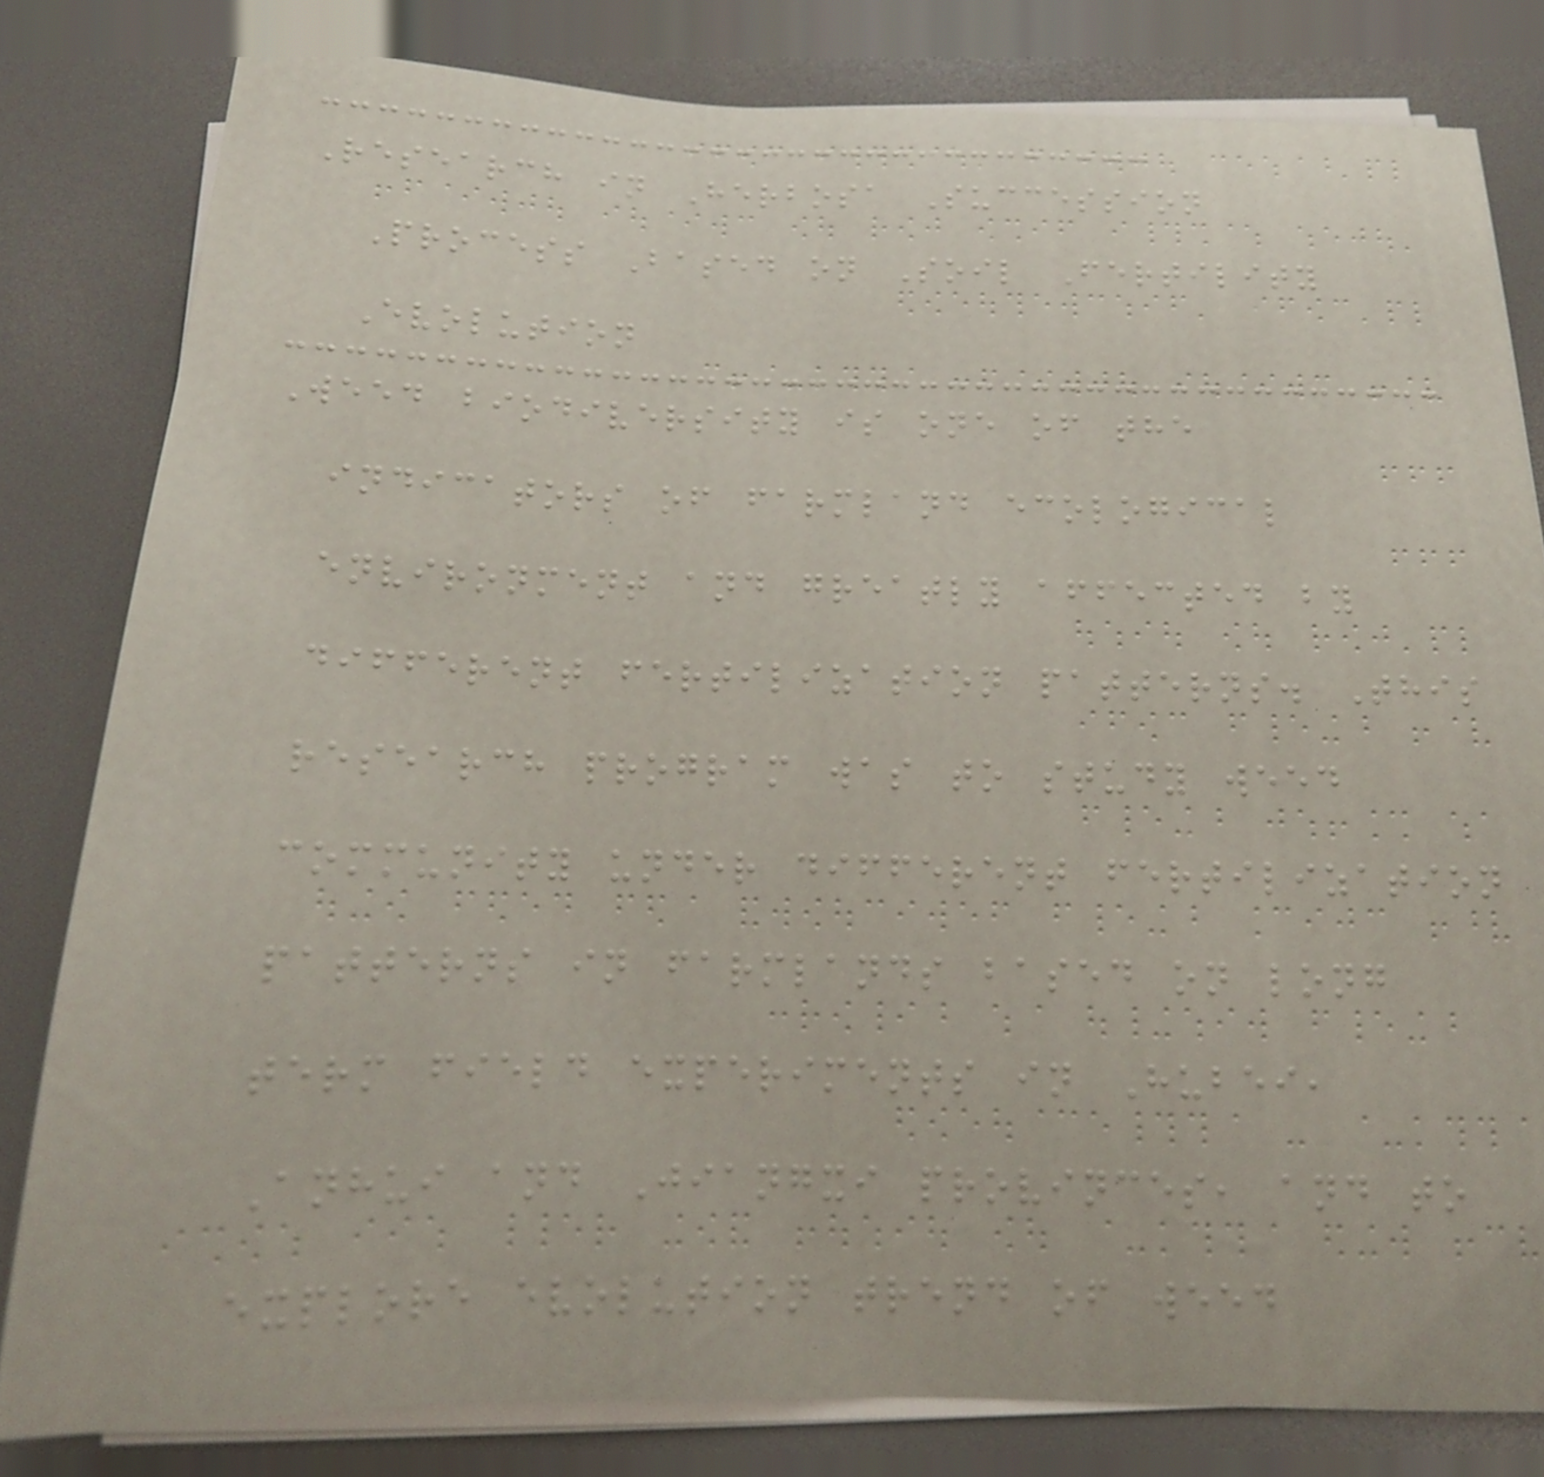Research in Herbosa Succession
Process Based on Soil Fertility
Evolution
Weed biodiversity is one of the
indicators of farmland ecological
environment and greatly affected by
different fertilization patterns. This
research program was to study weed
community under different fertilization
patterns in farmlands based on long
term field experiments in Hubei,
Anhui and Jiangxi provinces, and to
explore evolution trend of weed
